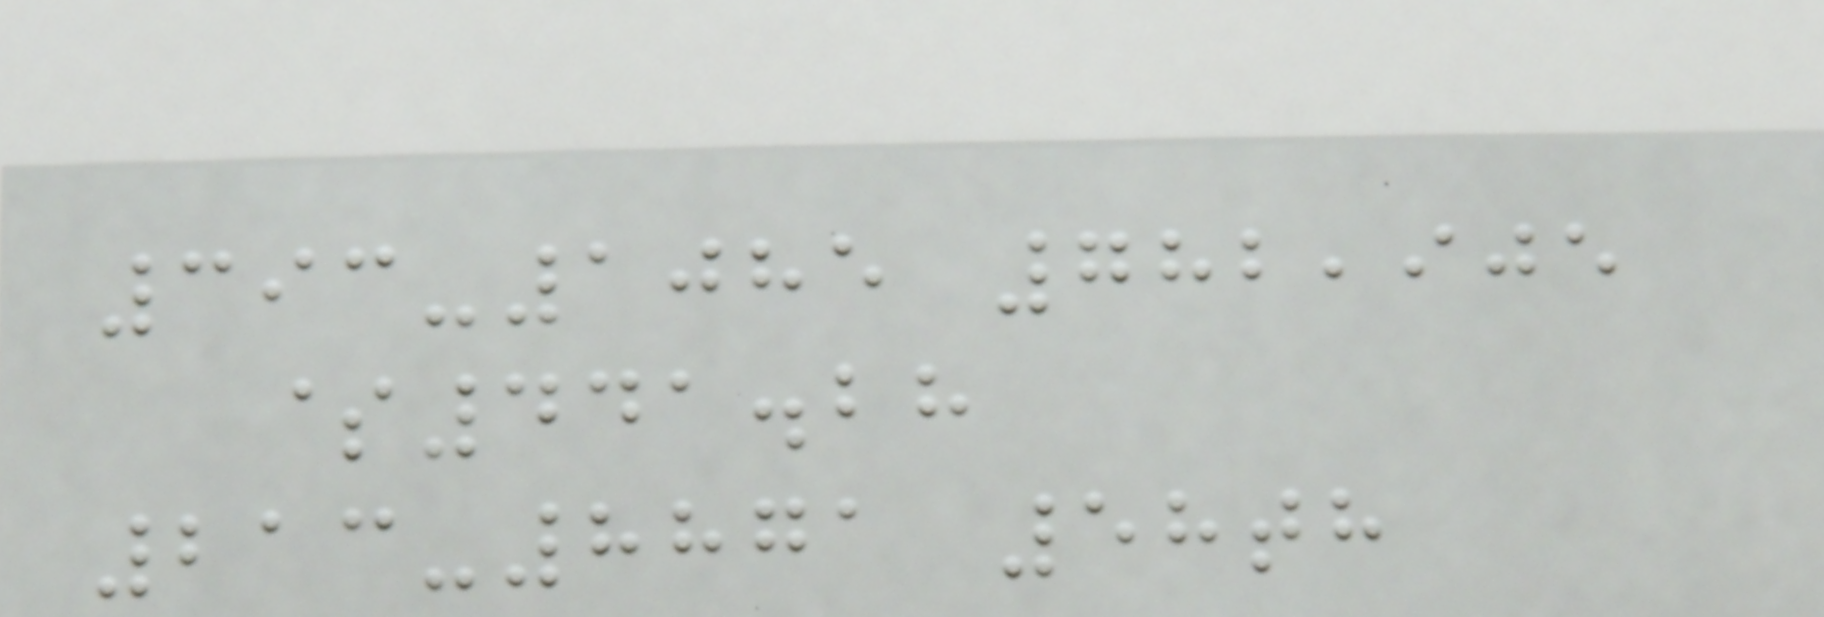393-1085 782,905
$441.28
213-8871 58th
